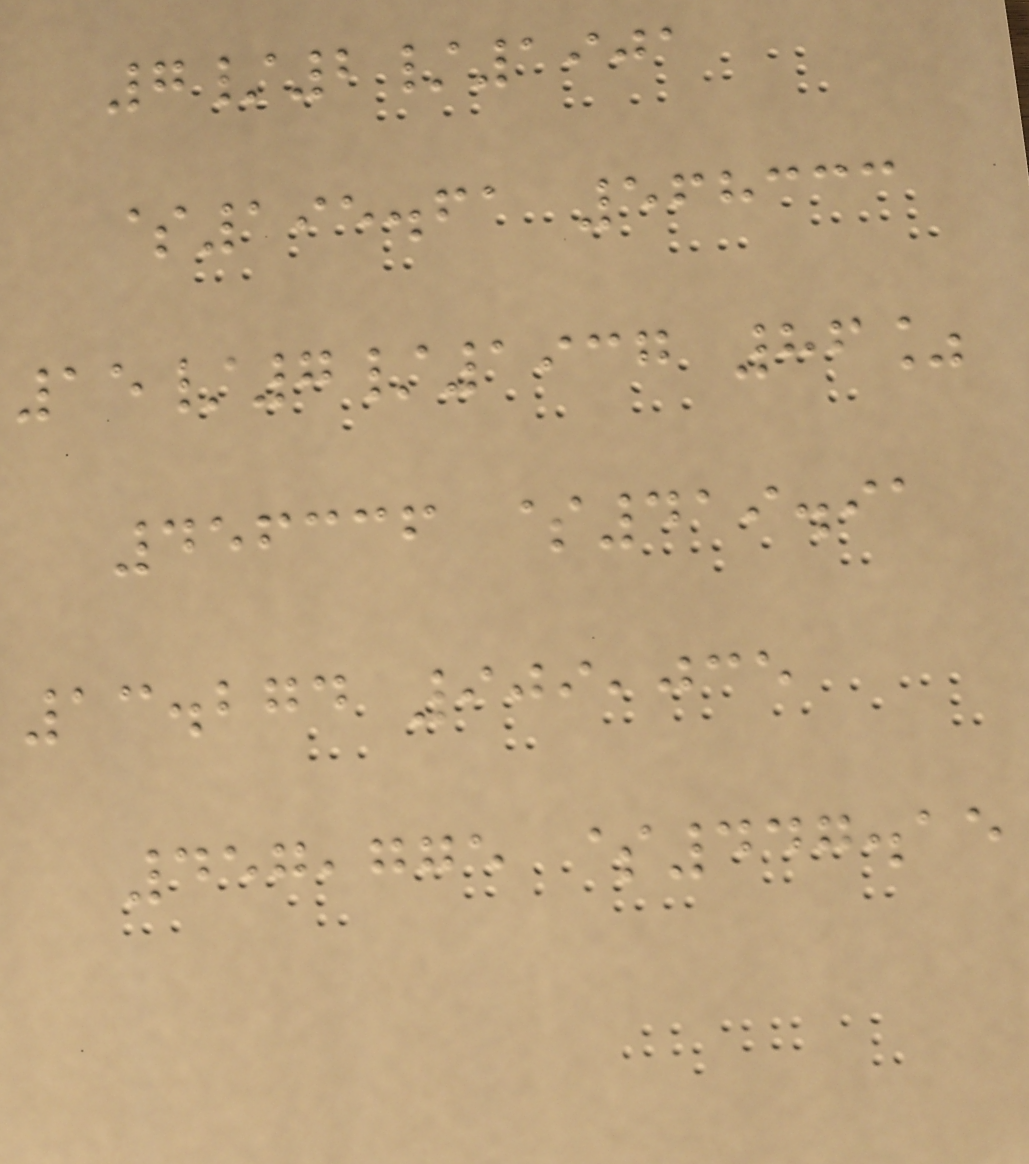7/2/1901
$195.61 568333
15/7/1937 86%
456336 $419.91
13.274 909,035
457,775 $447.15
